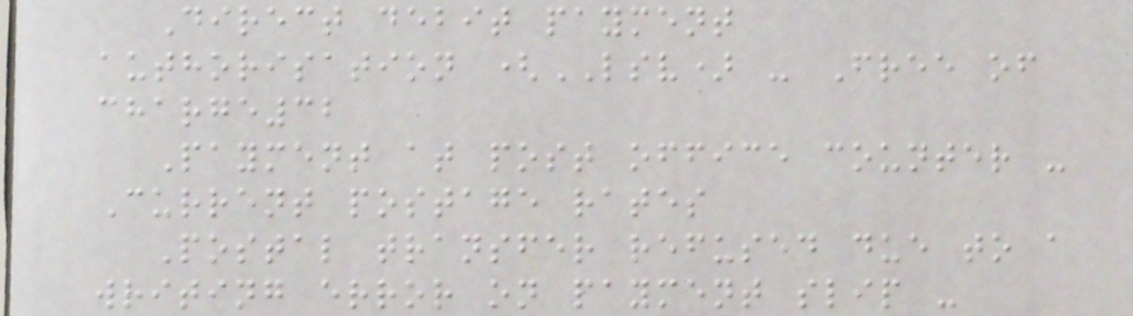Direct debit payment
authorisation (LSV) - Free of
charge32
Payment at post office counter -
Current postage rates
Postal transfer refused due to a
writing error on payment slip -
